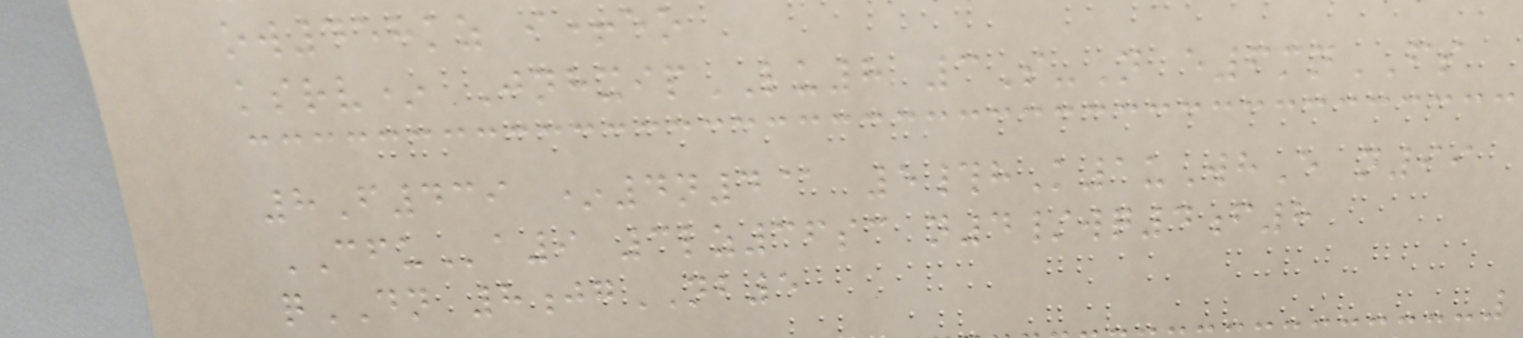ow458kz i+eo
ksrv* JnhxipLU8 3S-N e6mnFS
8F439 *4n4@ 5#hK1uWhE n99
CFUa9 3lz36sc n4/wq4f8
qDN 8jgNB5
